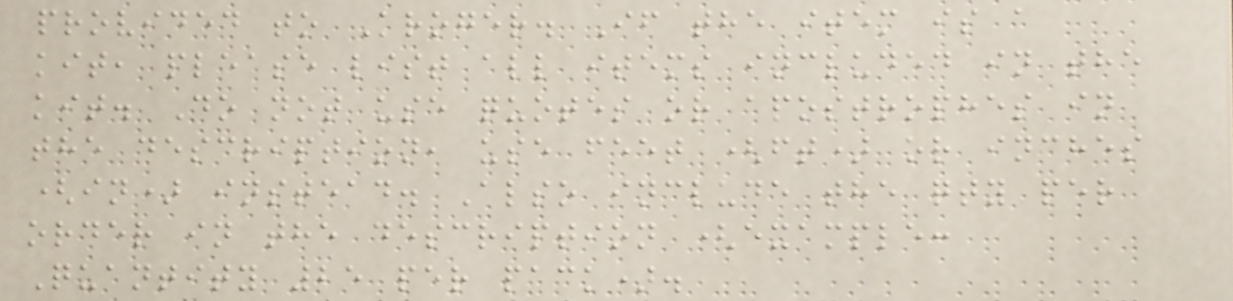provided to Kroger. If the item is a
kit, please list all items included in the
kit. Do not use quotes or apostrophes in
the description, use feet (ft) or inches
(in) instead. Also include the qty per
order in the description (example:
Quantity 25 per pack).
